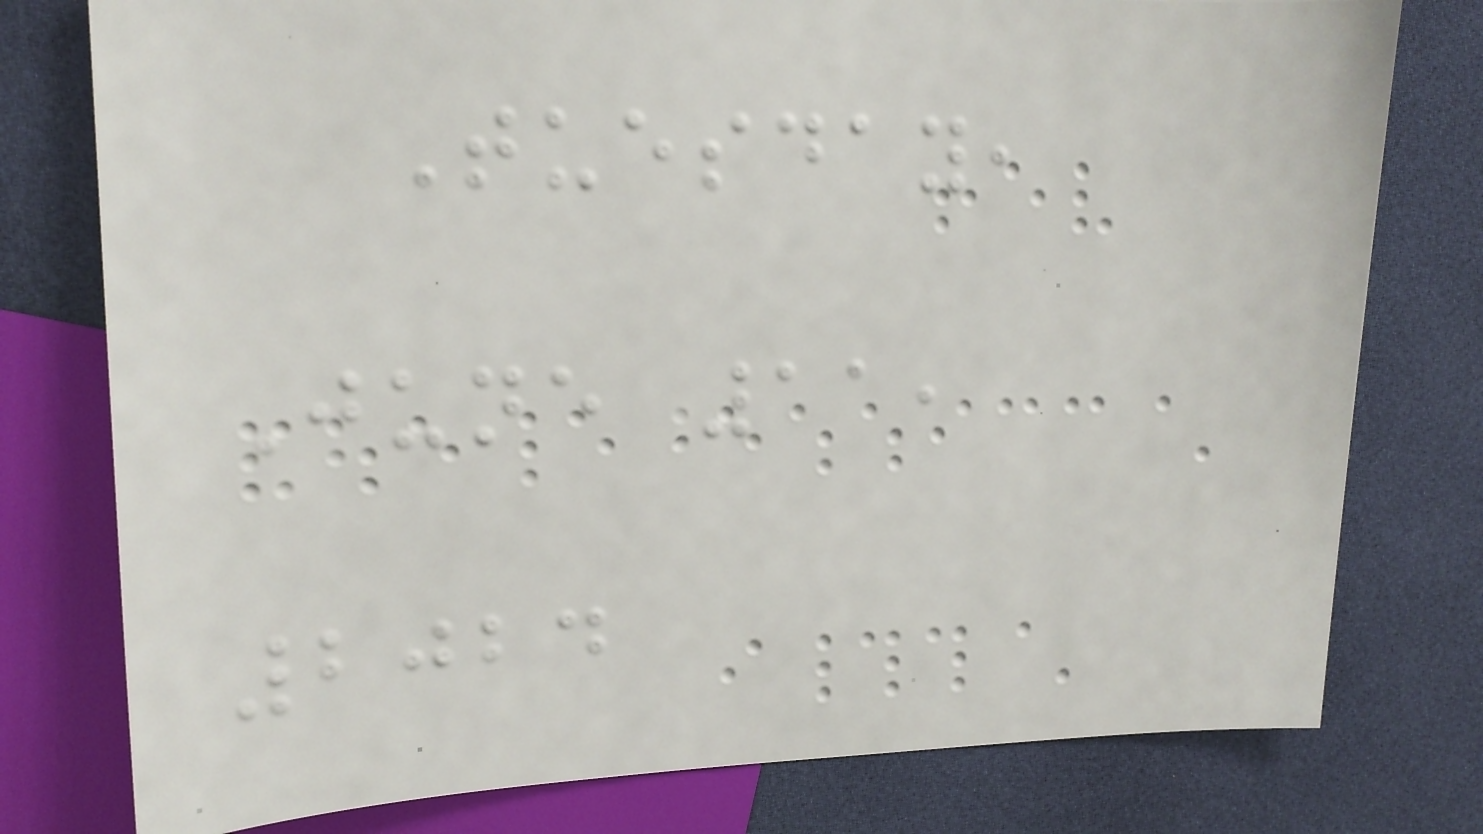Tuesday,
June 11,
2024
